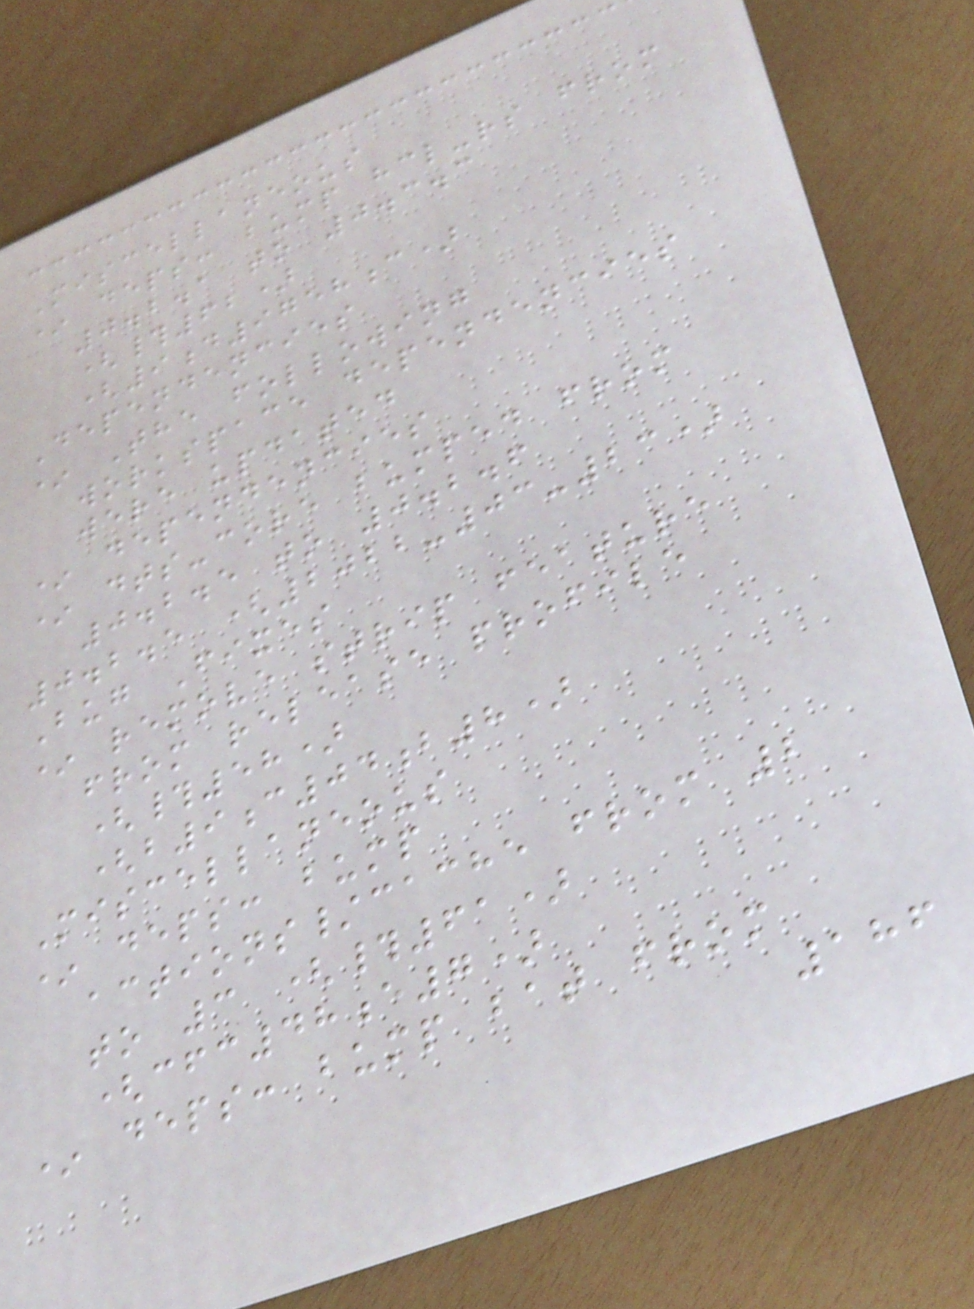Miscellaneous
* deps: bump hcl-rs from
0.2.1 to 0.3.3
(#62)
(9d9758c)
Dependencies
* The following
workspace dependencies
were updated
* dependencies
* dts-core bumped from
0.2.5 to 0.2.6
0.2.5 (2022-03-23)
Bug Fixes
* remove strip feature
from release profile
(#58)
(b9c04b8)
Miscellaneous
* deps: bump
actions/cache from 2
to 3 (#61)
(cfc48e7)
* deps: bump bat from
186
